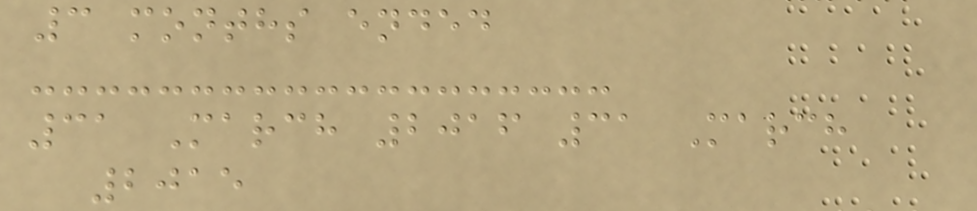3 months ended
31 March 2016 31 March
2015
